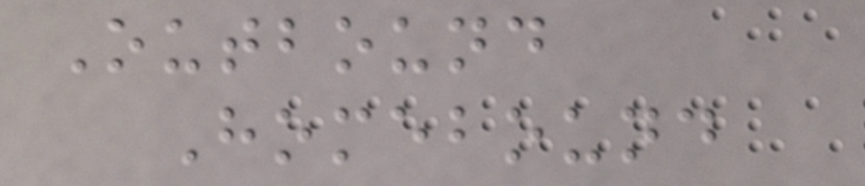Outbound
Homebound
